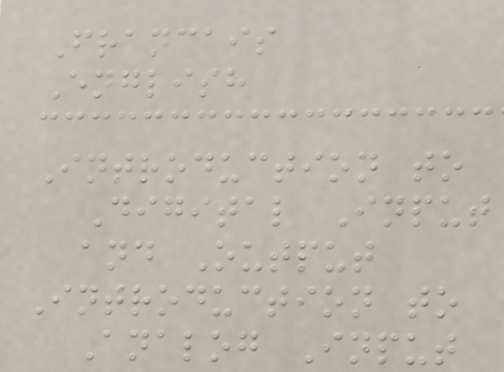Francais
English
Introduction to
Digital Input
and Output
Introduction to
Analog Input
